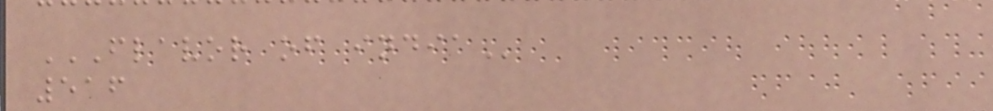FLAVOR OF INDIA
516
